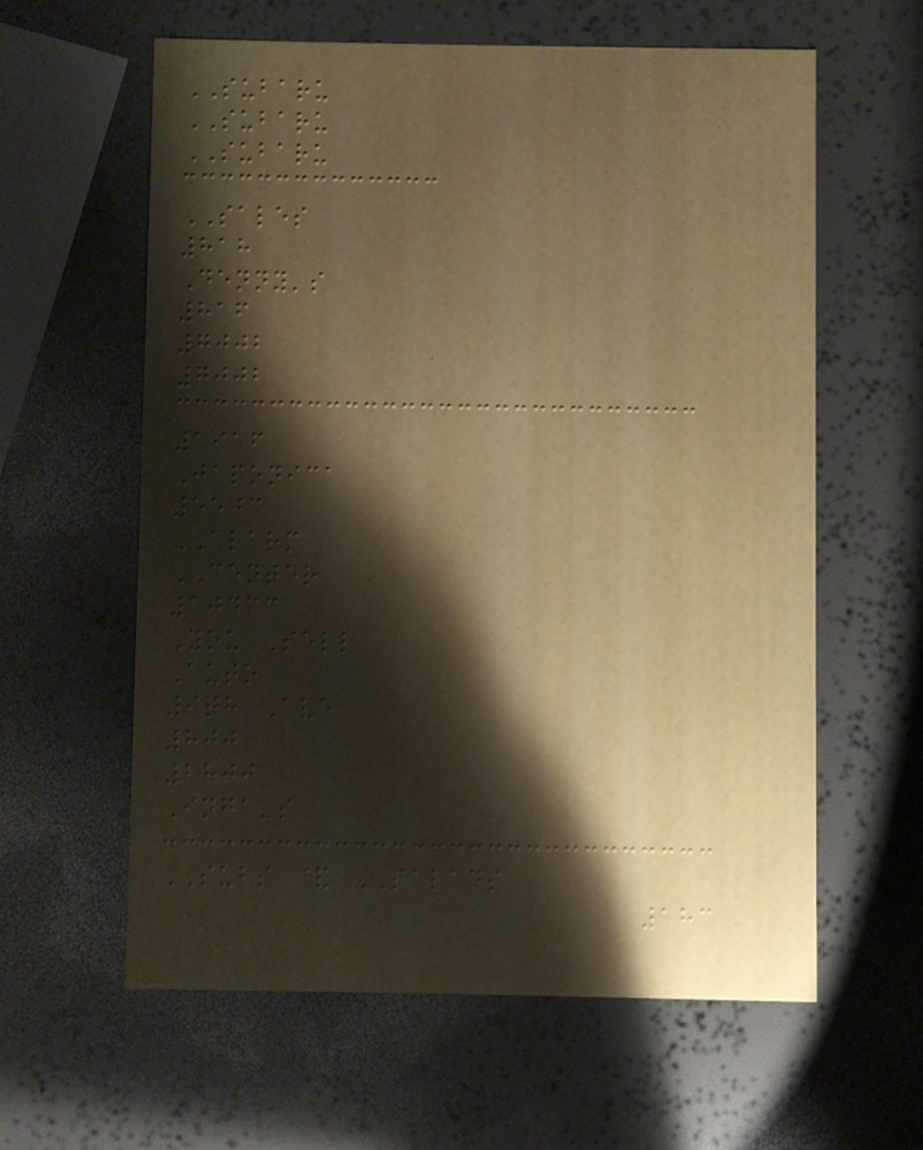SUBARU
SUBARU
SUBARU
SALES
818
Denny's
816
7002
7002
1916
Japonica
5503
ALARM
CENTER
10433
You Sell
Auto
9th Ave
800
2800
Inga's
SUBS & SALADS
183
